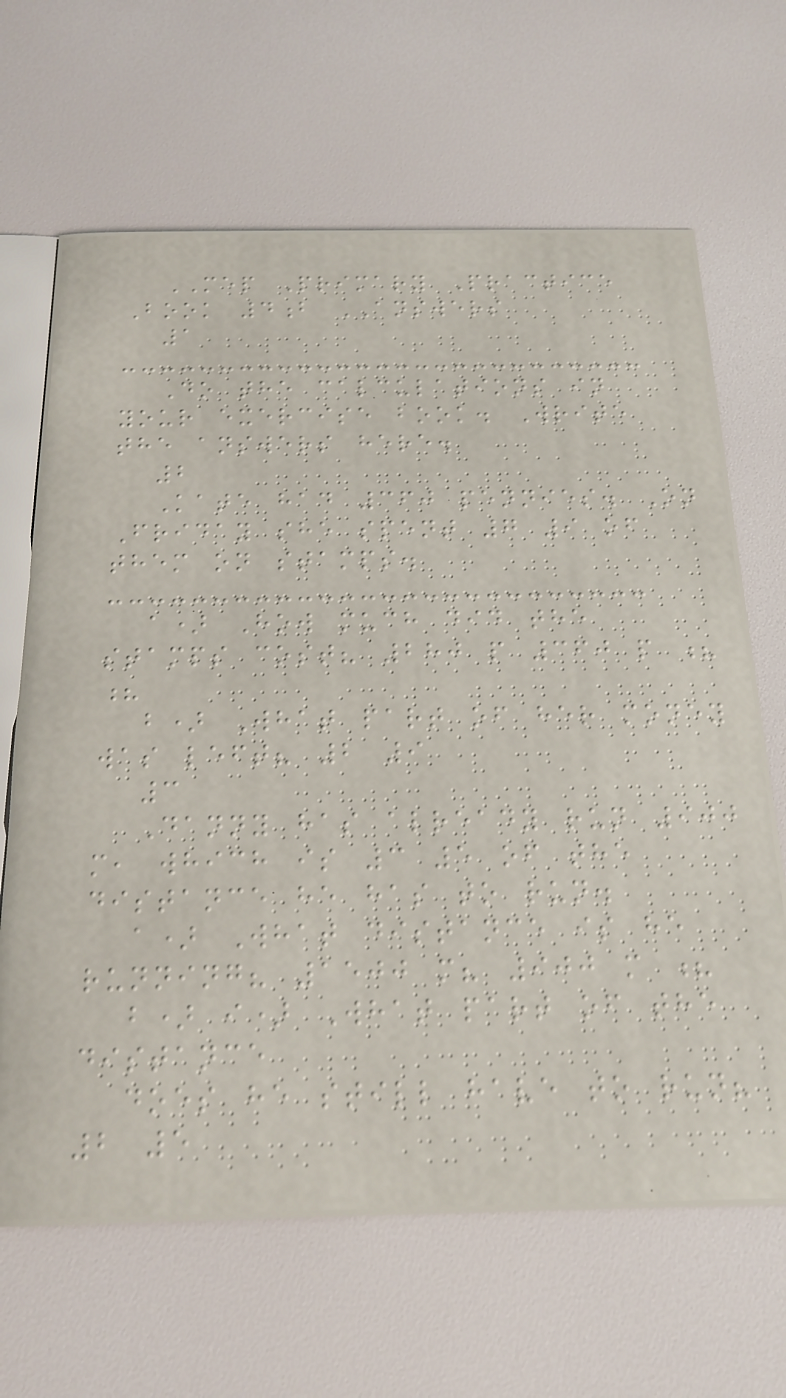MEP Primary Practice
Book 4b ANSWERS
1
Do the calculations in
your exercise book. Write
the answers here.
2
Kate had 360 pennies. On
Friday she spent 7 9 of
them on stamps.
a) How much did the
stamps cost? 280 p 360 p ?
?
b) What part of her money
was left? 2 9
3
Danny has already run 900
m, which is 3 5 of the
distance he has to run.
a) What distance is he
running? 1500 m? 900 m ?
b) i) What part of the
distance
does he still have to run?
2 5
